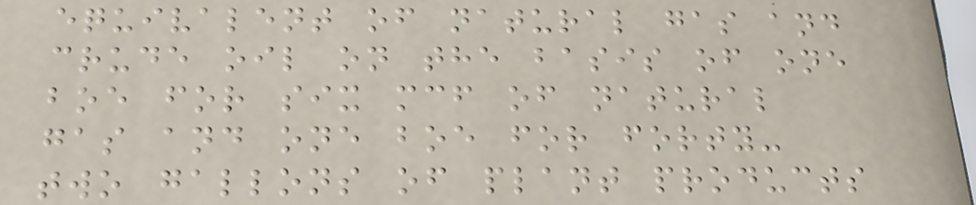equivalent of natural gas and
crude oil on the basis of one
boe for six mcf of natural
gas and one boe for forty-
two gallons of plant products
